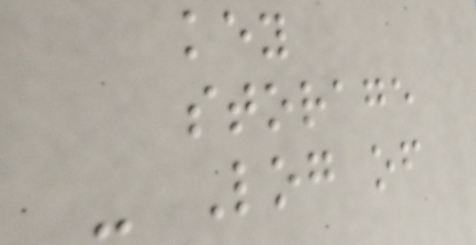key
storage
- Log of
